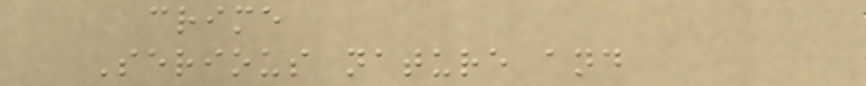crime
Serious nature and
